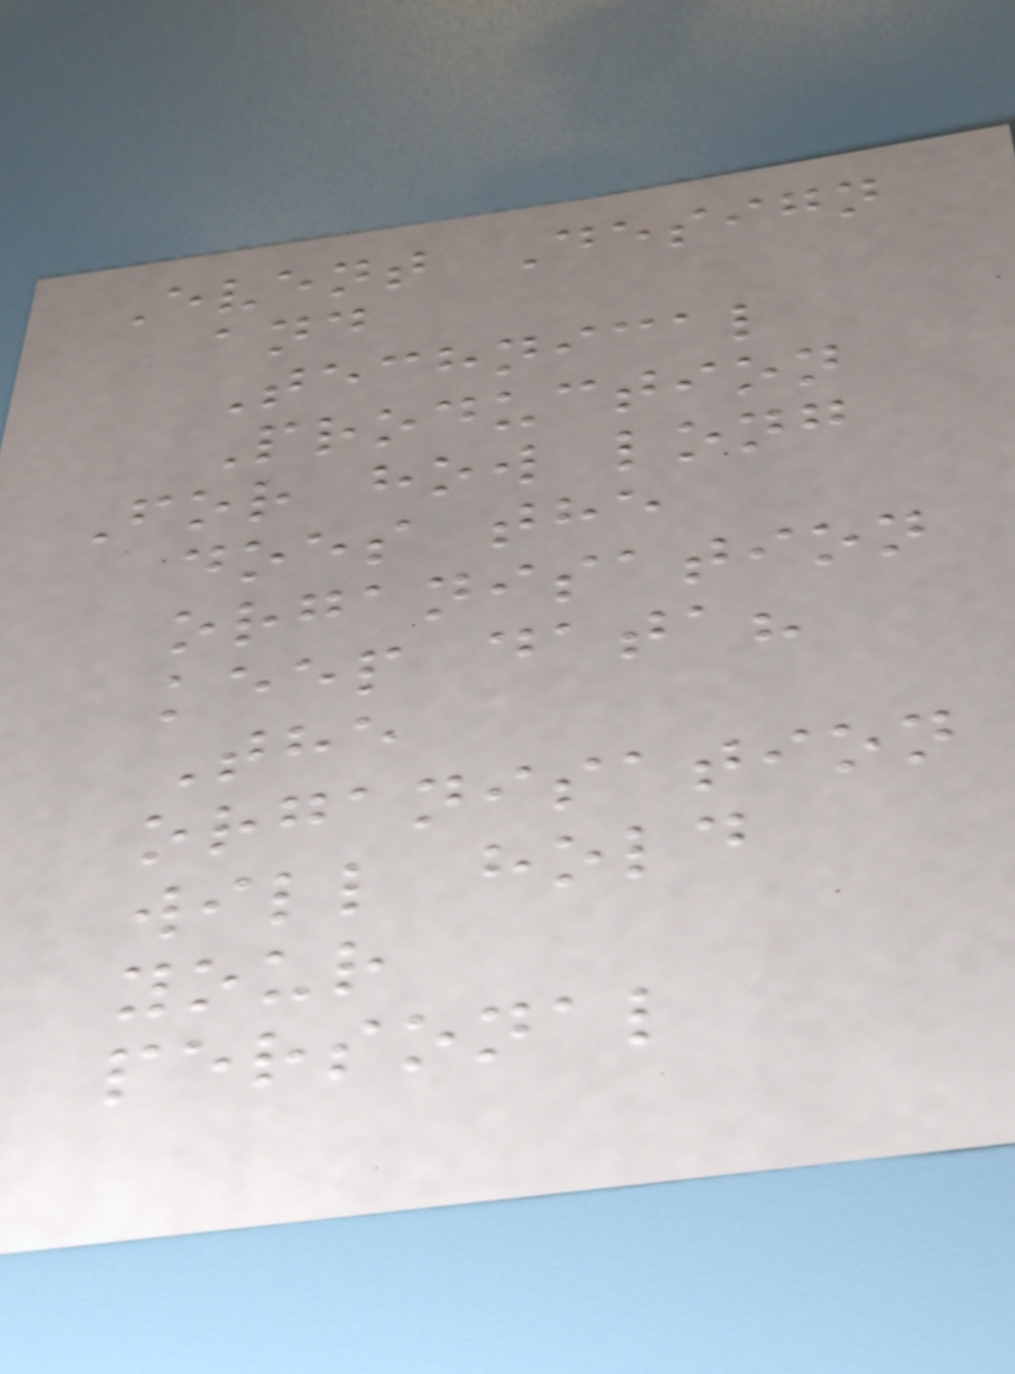Event Design
and
Technical
Production
For how long
does the
organisation
keep data?
The
organisation
will hold
your
personal
